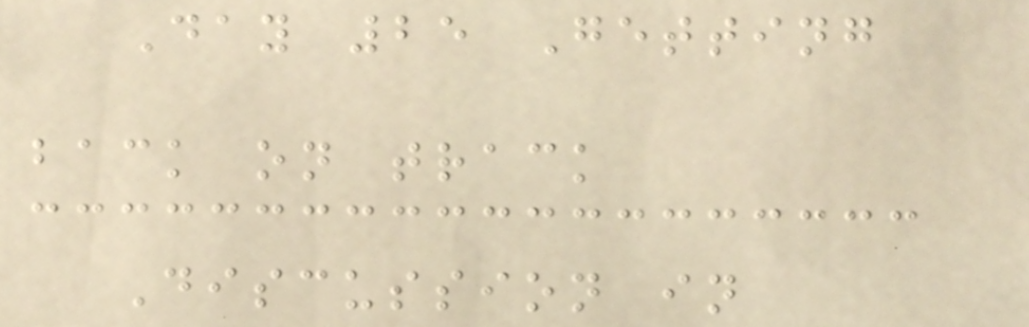Day 25 Getting
back on track
Discussion in
